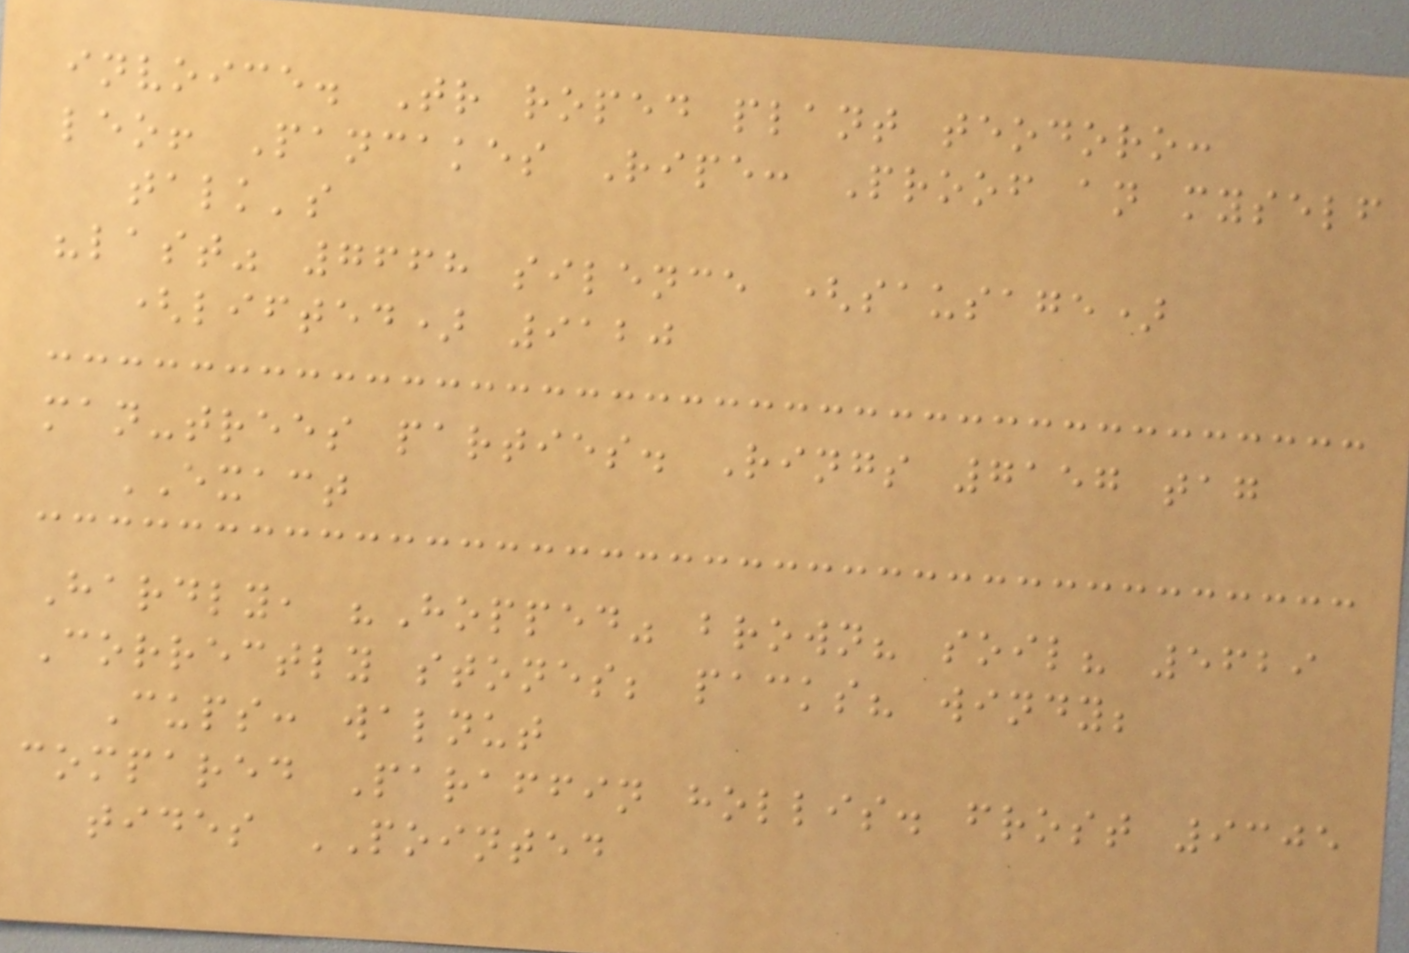invoice. Tr roped plant teodoro:
leo! Pancakes Ripe: Proof an myself
talk's
"last" 7668 silence (sausage)
(lifted) 9120
man-trees parties. Rings 7157 tag
EXACT
Hardly, "Hopped" brown? soil? 5629
Correctly stones; packs? windy;
Cups: walnut
compared Paraffin hollis. frost 9305
tides POINTED
